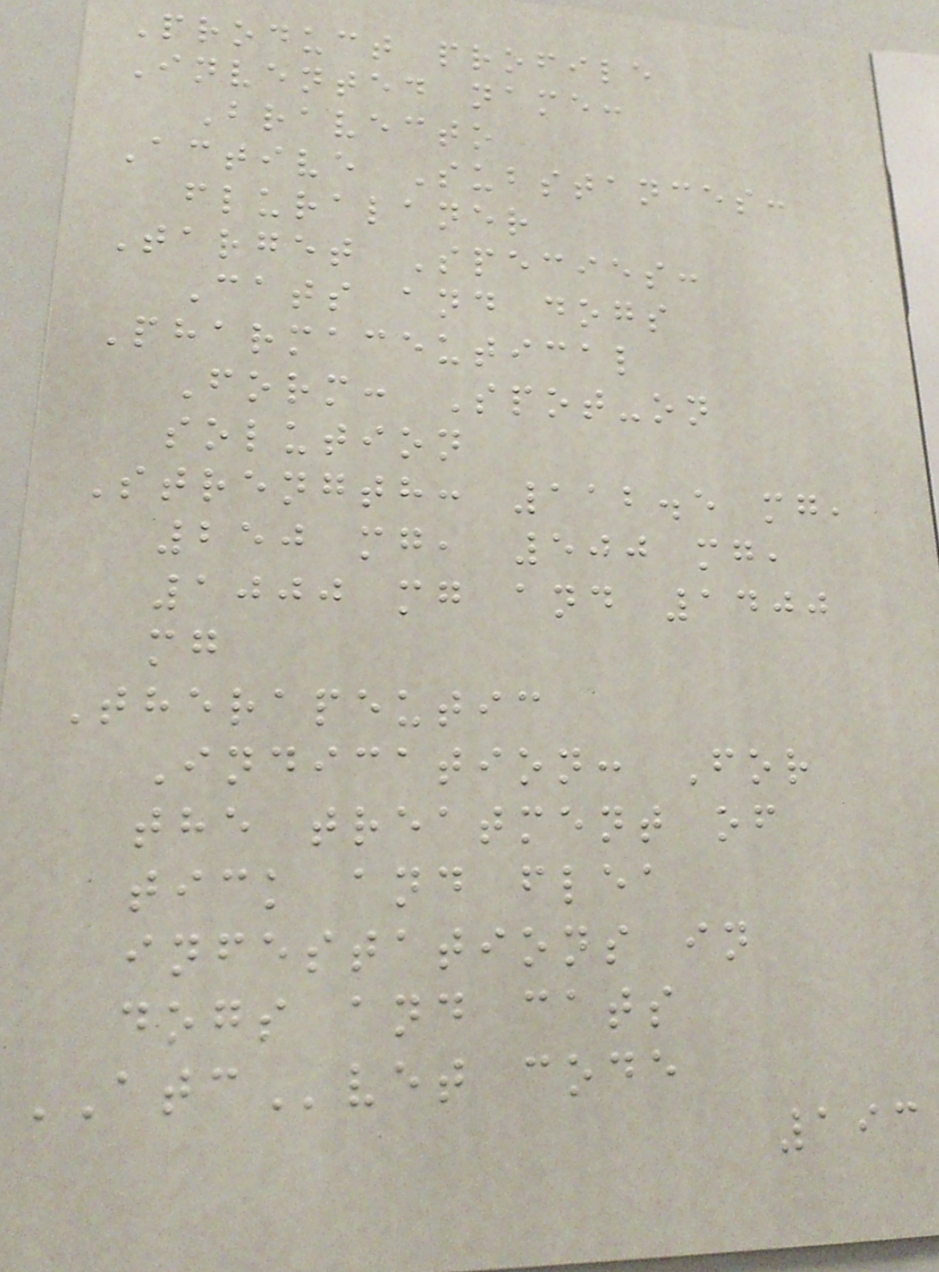Product profile
Invented name:
Bravecto
Active Substances:
fluralaner
Target Species:
Cats and dogs
Pharmaceutical
Form: Spot-on
solution
Strength: 112.5 mg,
250 mg, 500 mg,
1000 mg and 1400
mg
Therapeutic
Indication: For
the treatment of
tick and flea
infestations in
dogs and cats
ATCvet code
193
